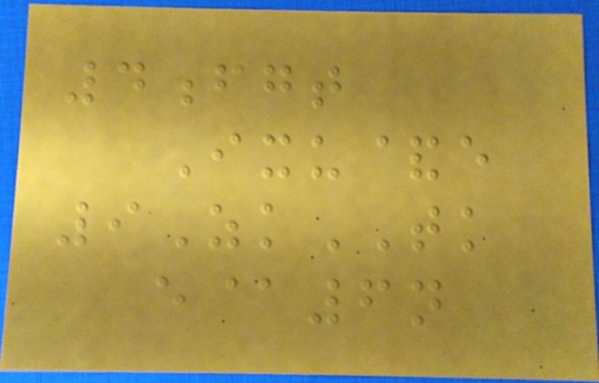4fgt
Ixu&e
9ZkTK
e@6n
